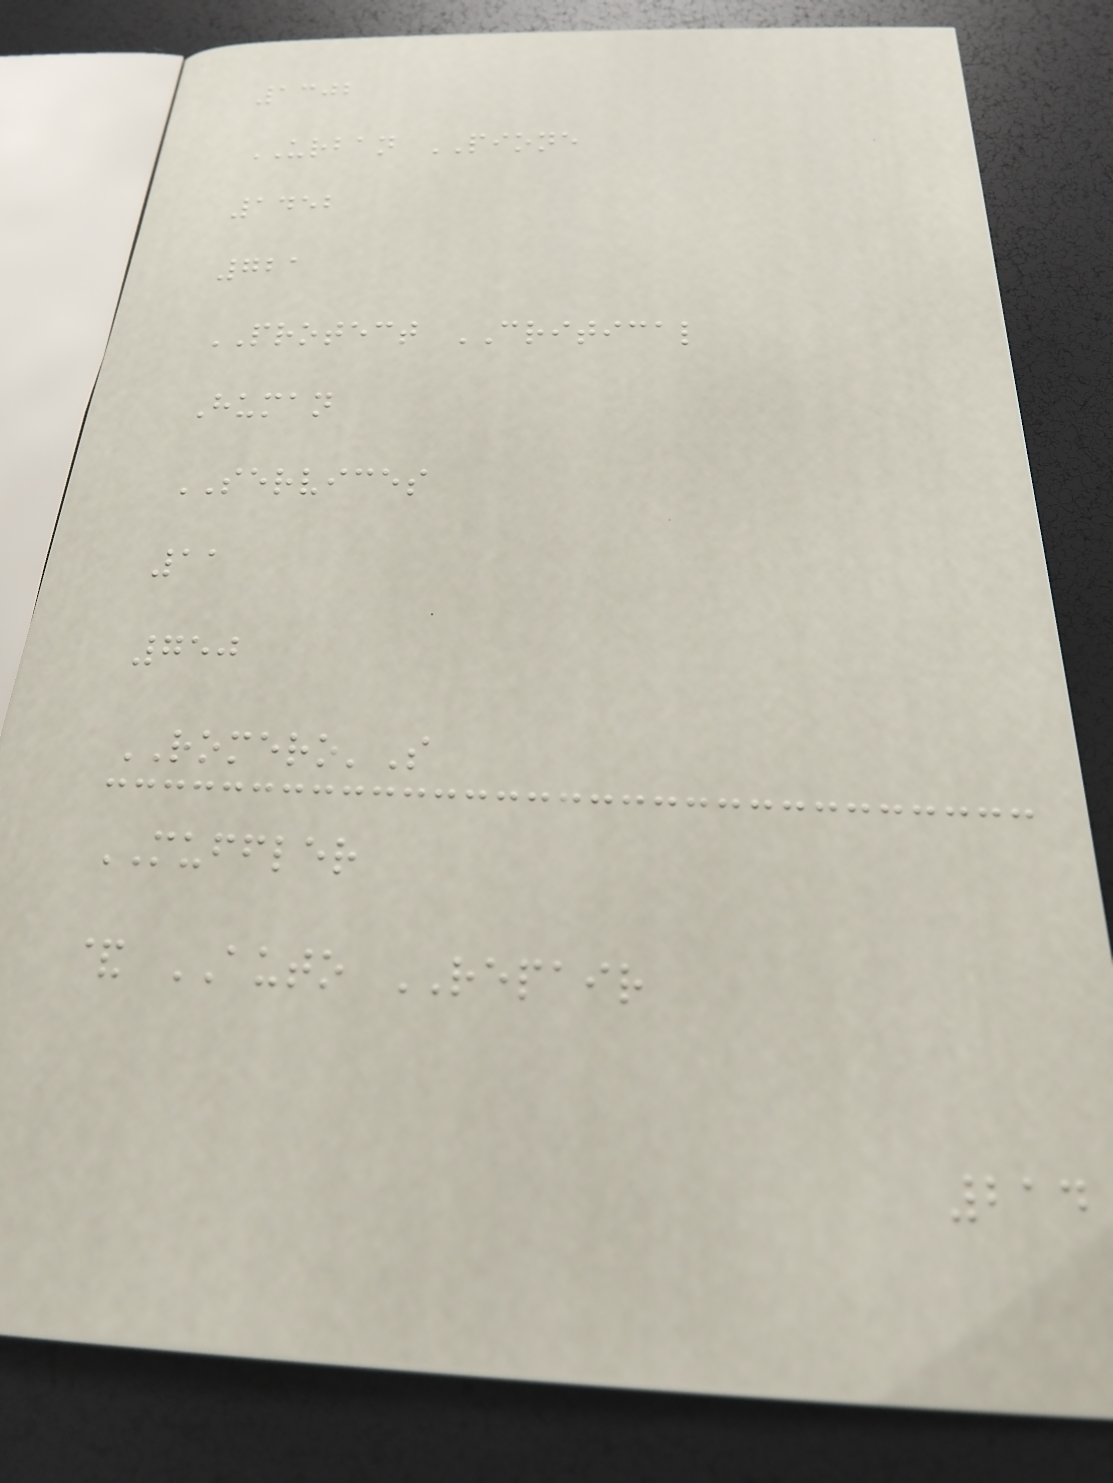1302
URBAN PIONE
1452
721
PROTECT CRITICAL
Human
SERVICES
11
750
ROMERO'S
MUFFLER
& AUTO REPAIR
214
